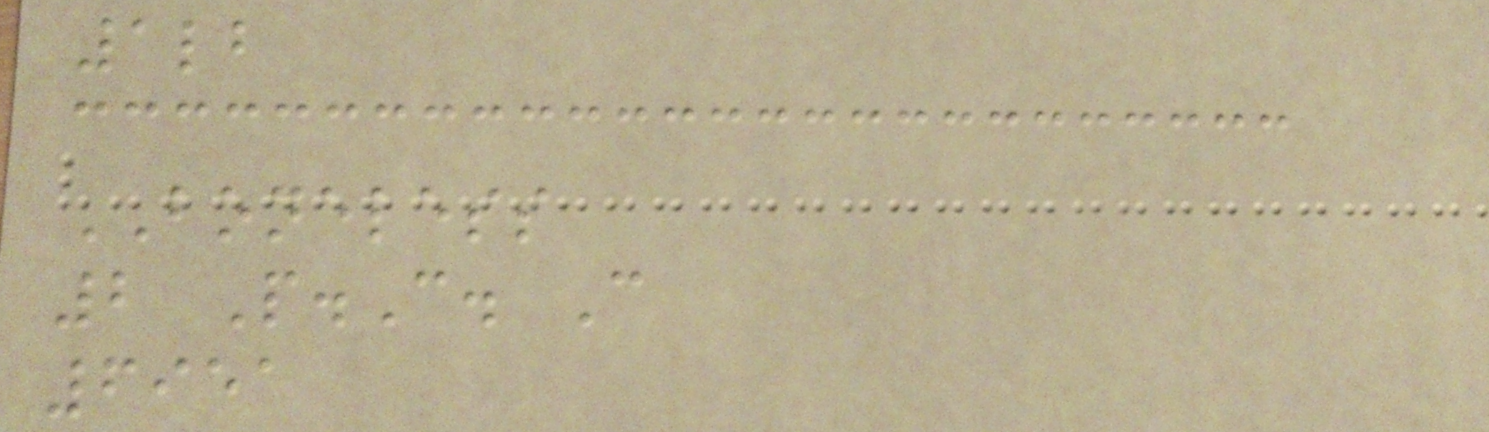1lb
BONELESS
2 P.C. C
6951
